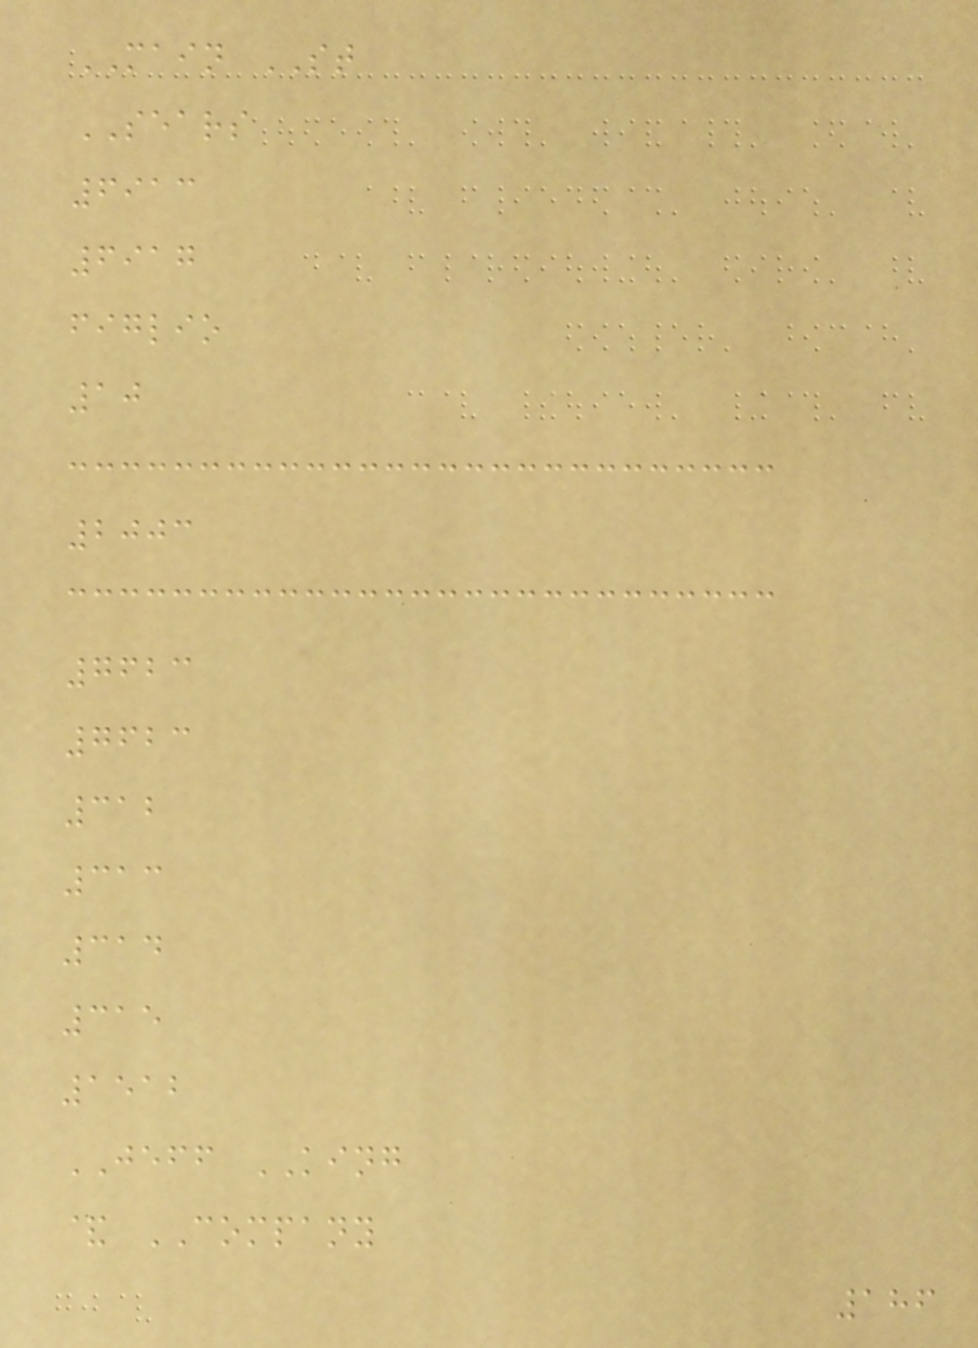MAIN ST
SEARS
6913
6917
figlio
10
2003
7623
7623
312
313
314
315
1512
JEFF KING
& COMPANY
186
